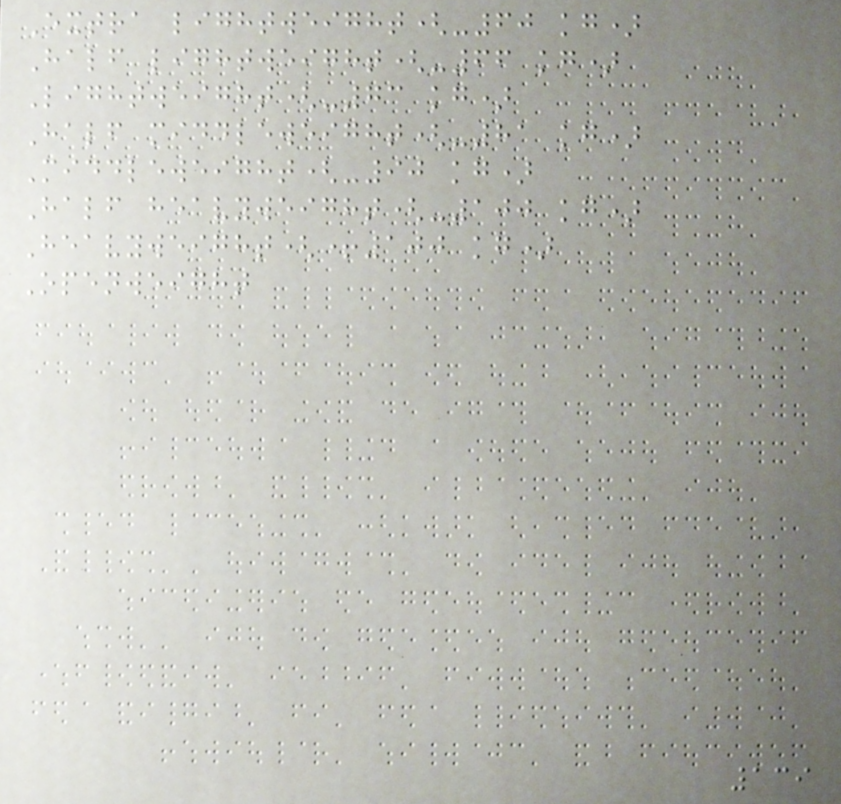Extra lightweight(-60 kg)
Half lightweight(-66 kg)
Lightweight(-73 kg)
Half middleweight(-81 kg)
Middleweight(-90 kg)
Half heavyweight(-100 kg)
Heavyweight(+100 kg)
Openweight
139
